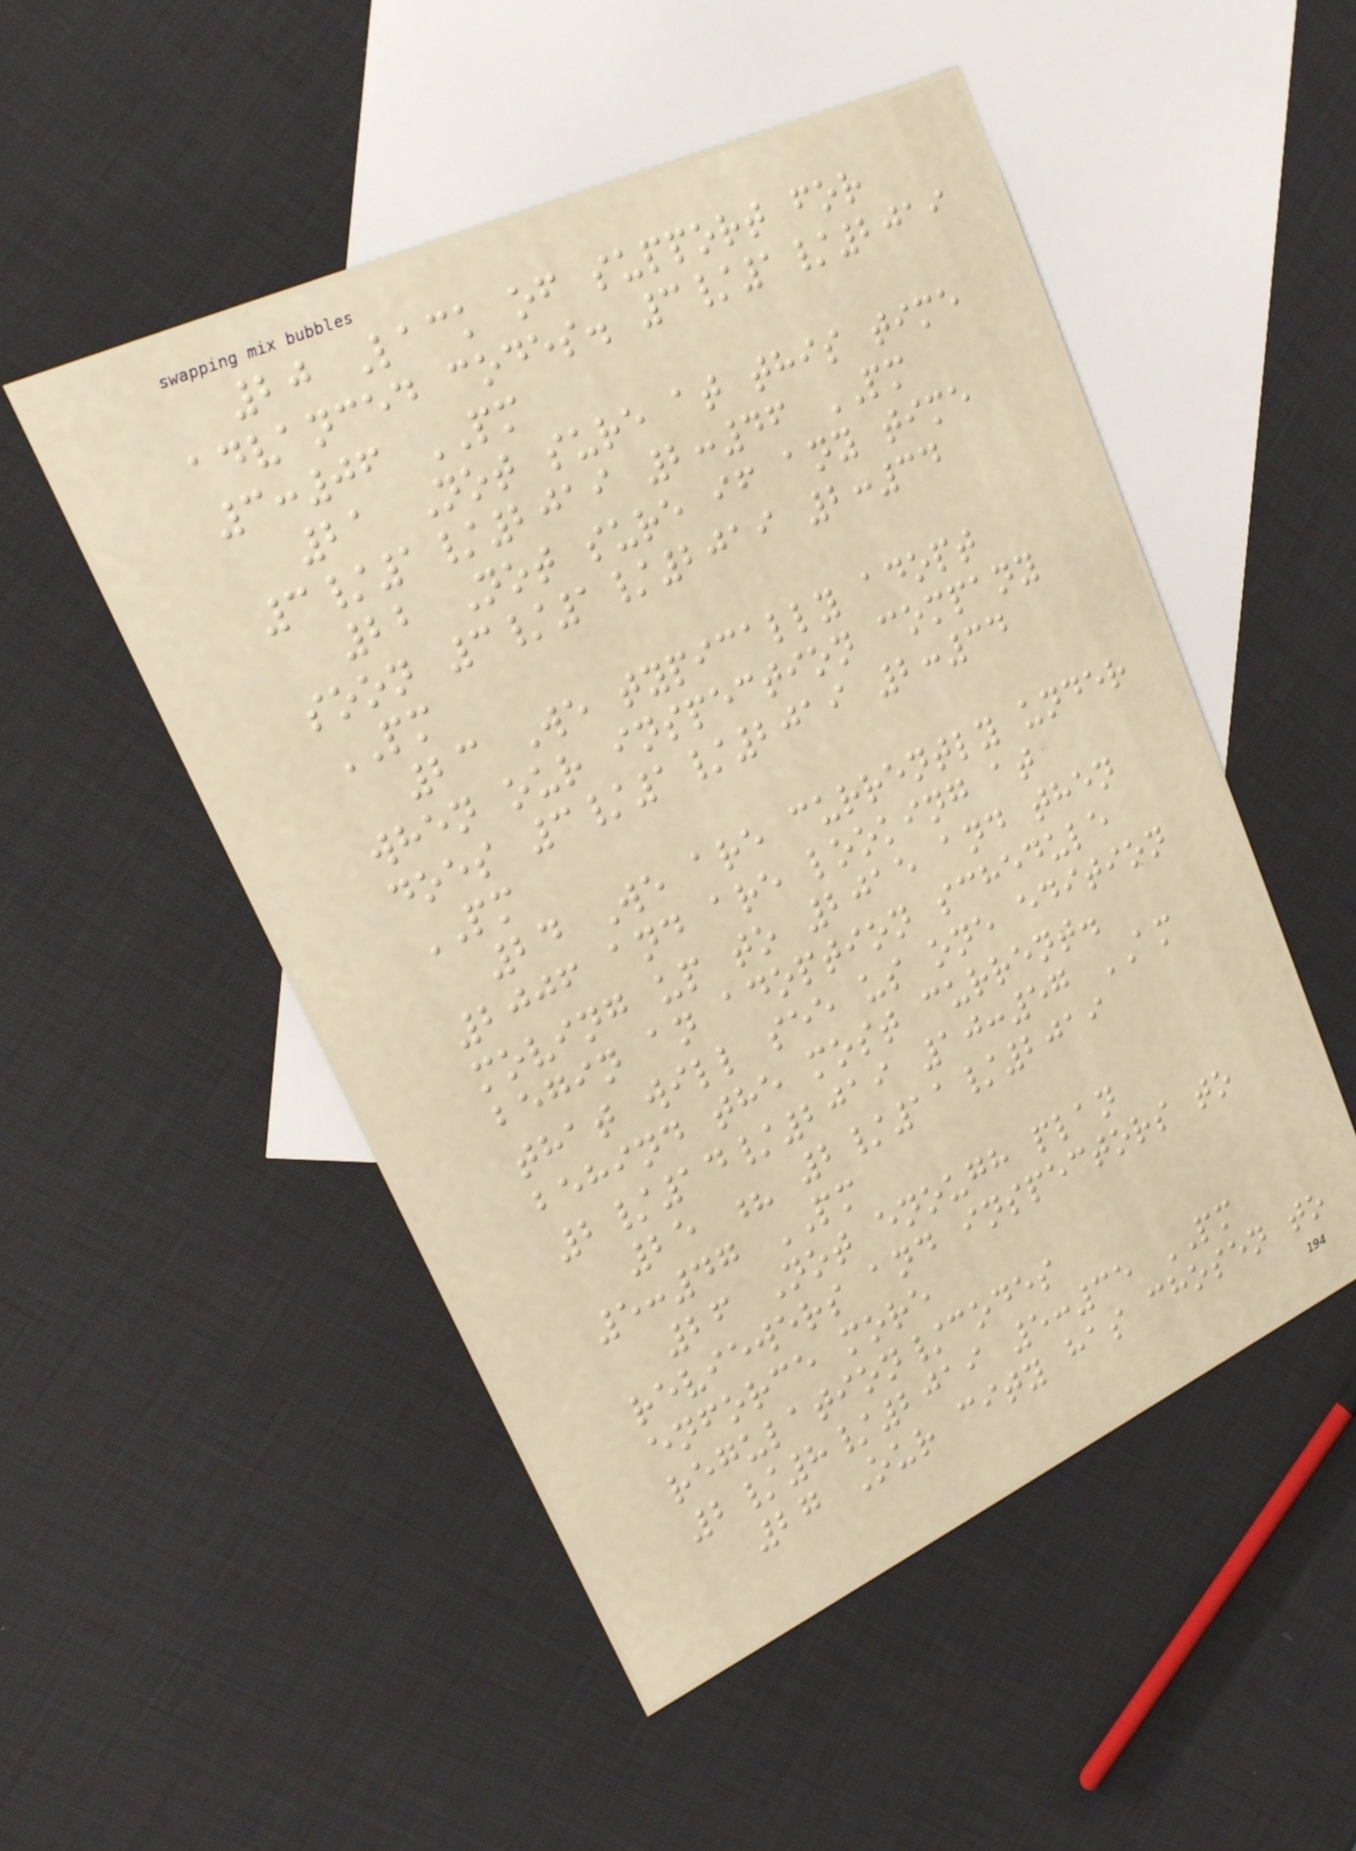20 Lack of support for
advanced codes. 3/1/2019
3:06 PM
21 Not sure at this time
3/1/2019 2:46 PM
22 Not sure if any time
soon 3/1/2019 2:34
PM
23 We typically adopt
when our inspection company
does 3/1/2019 2:34
PM
24 We are currently under
2006 and are looking at
moving up to 2015 and then
begin an adoption schedule
that will see us one edition
behind the most current.
2/14/2019 10:57 AM
25 ? 2/11/2019
5:47 PM
26 Not enough plan
reviewers and inspectors to
enforce more
regulation/codes
2/8/2019 5:35 PM
27 Our city has chosen to
